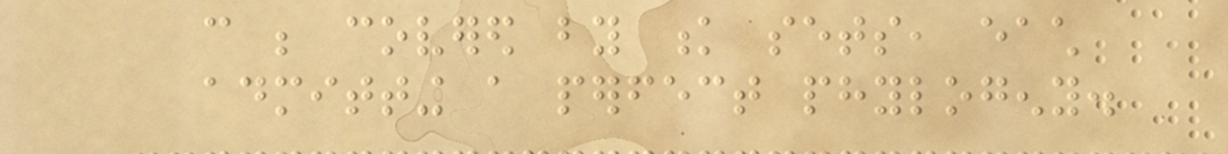can be covered by k sets, each
admitting a perfect phylogeny.
